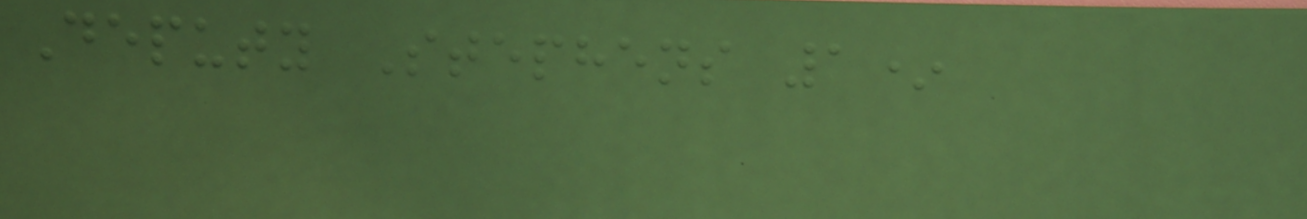Deputy Stephens 1*
